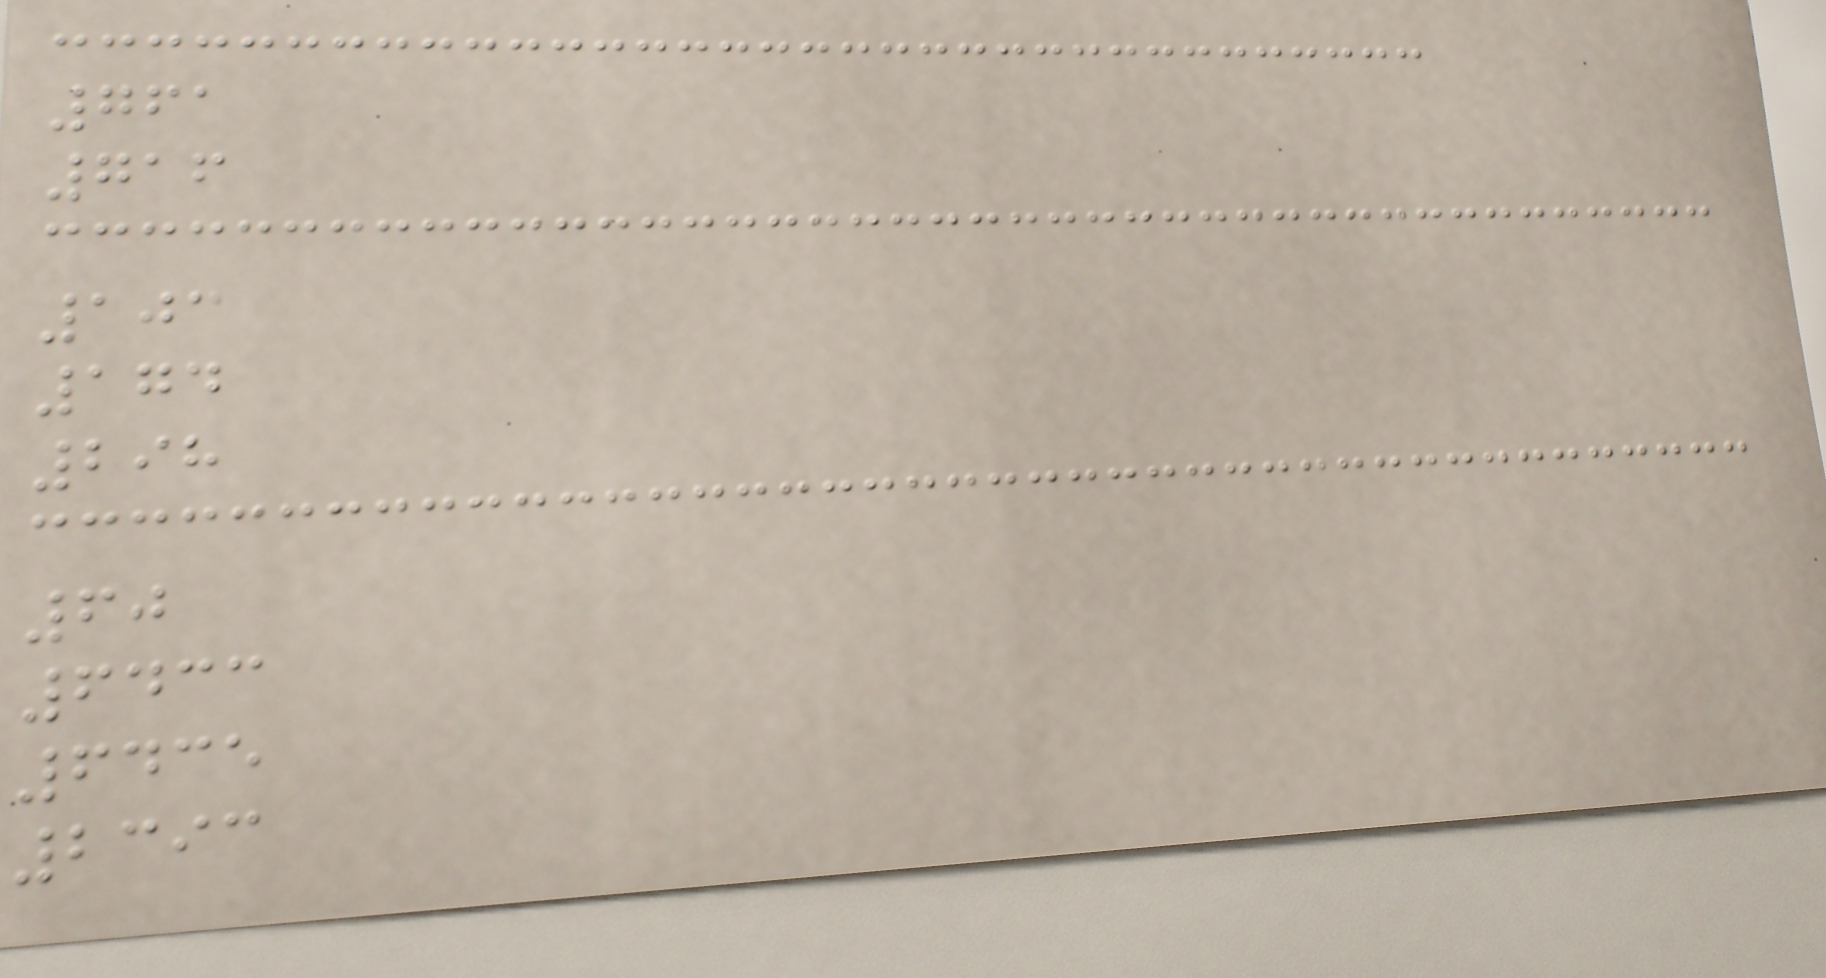761
716
103
174
298
60
6433
6435
2393
